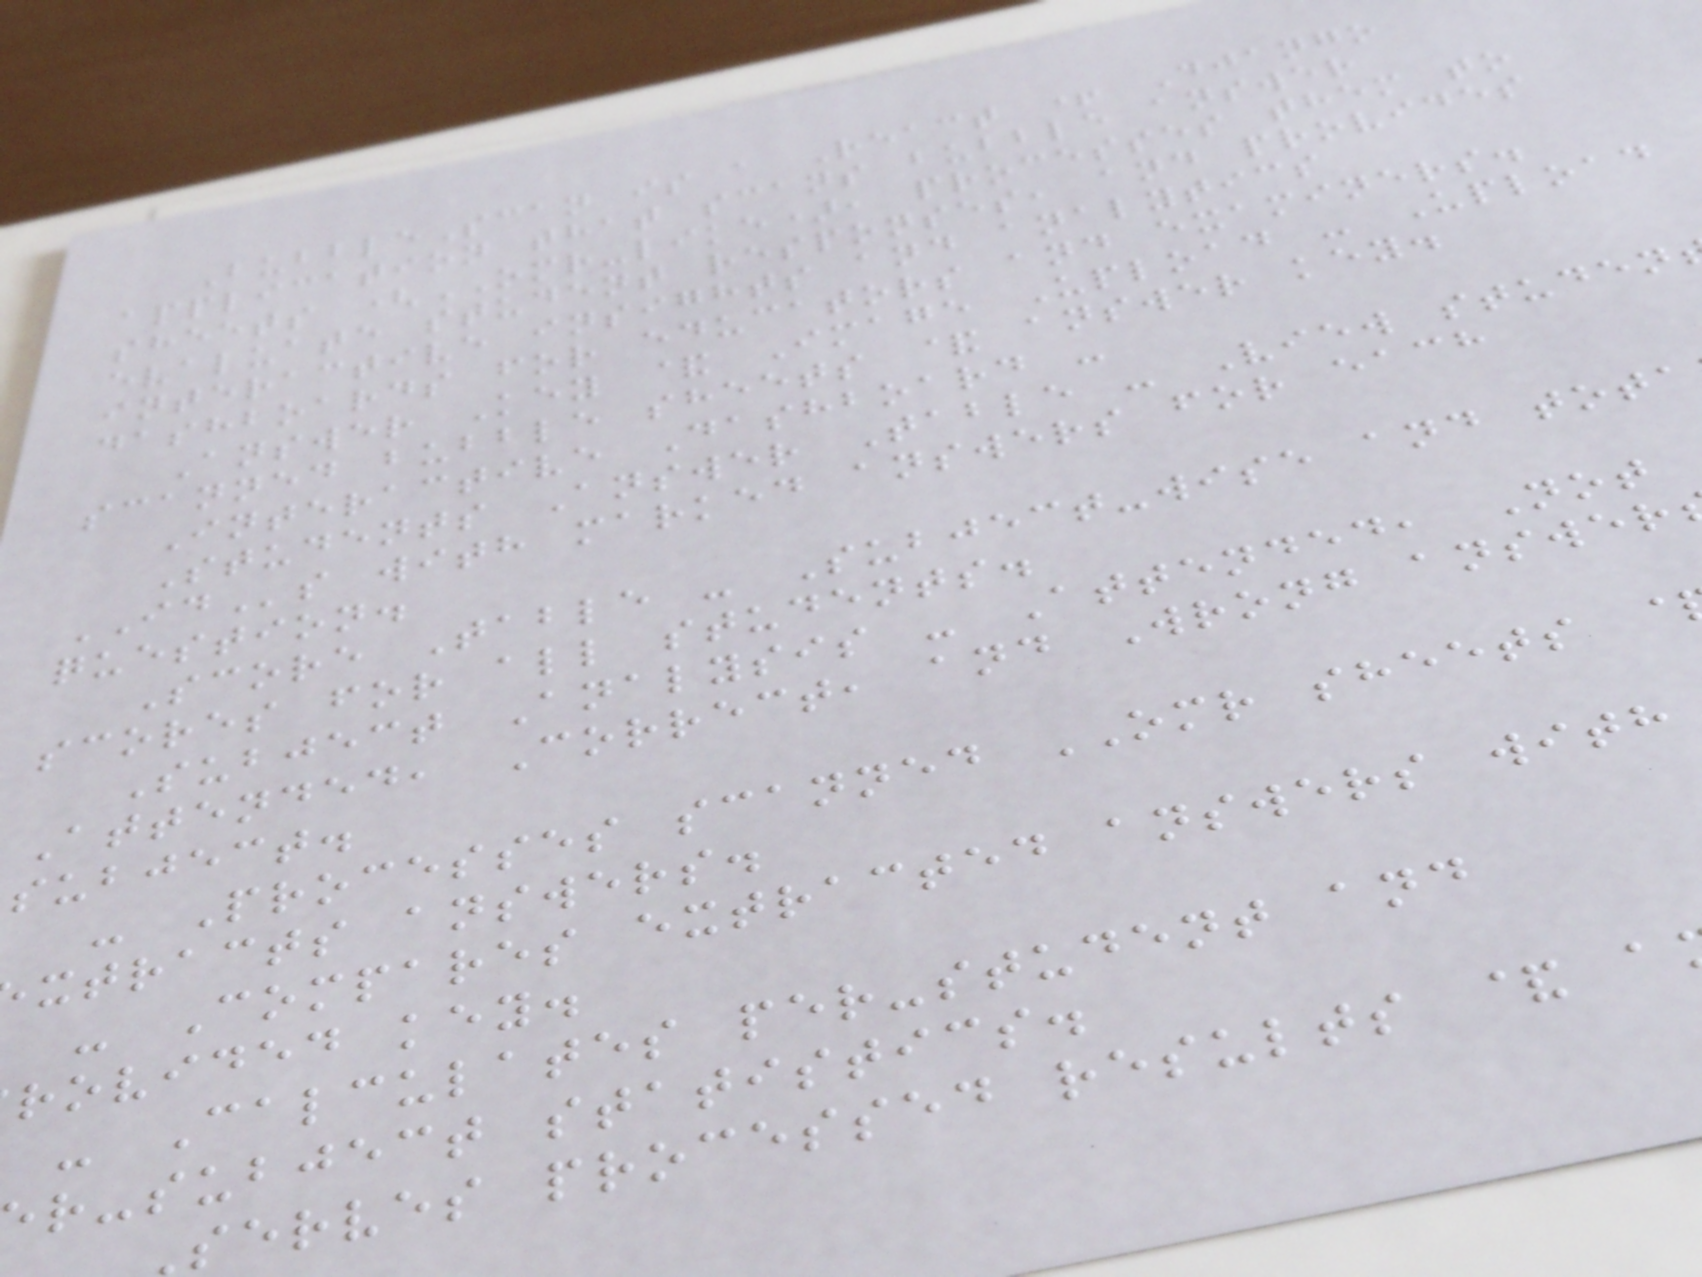BubbleScan is a React + Django
application that scans bubble answer
sheets (OMR-like), processes them to
evaluate student responses, and provides
interactive insights and analytics
dashboards for educators and examiners.
Answer Key & Image Upload - Upload
scanned bubble sheets & answer key.
Interactive Dashboard -
Students Answer Table - View studen
IDs with marked answers for each
question.
Score Table - Subject-wise and tota
scores for all students.
Subject Analysis - Attended, Not
Attended, Correct, and Wrong answer
subject.
- Processes scanned OMR sheets
xtracts answers.
- Compares extracted answers with
rovided key.
- Calculates per-student and
r-subject statistics.
serves processed results & a
